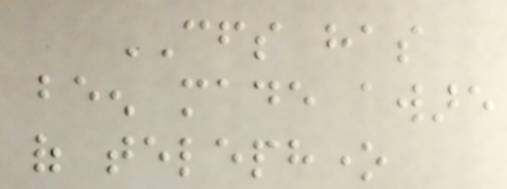CFS has
been made aware
of telephone
